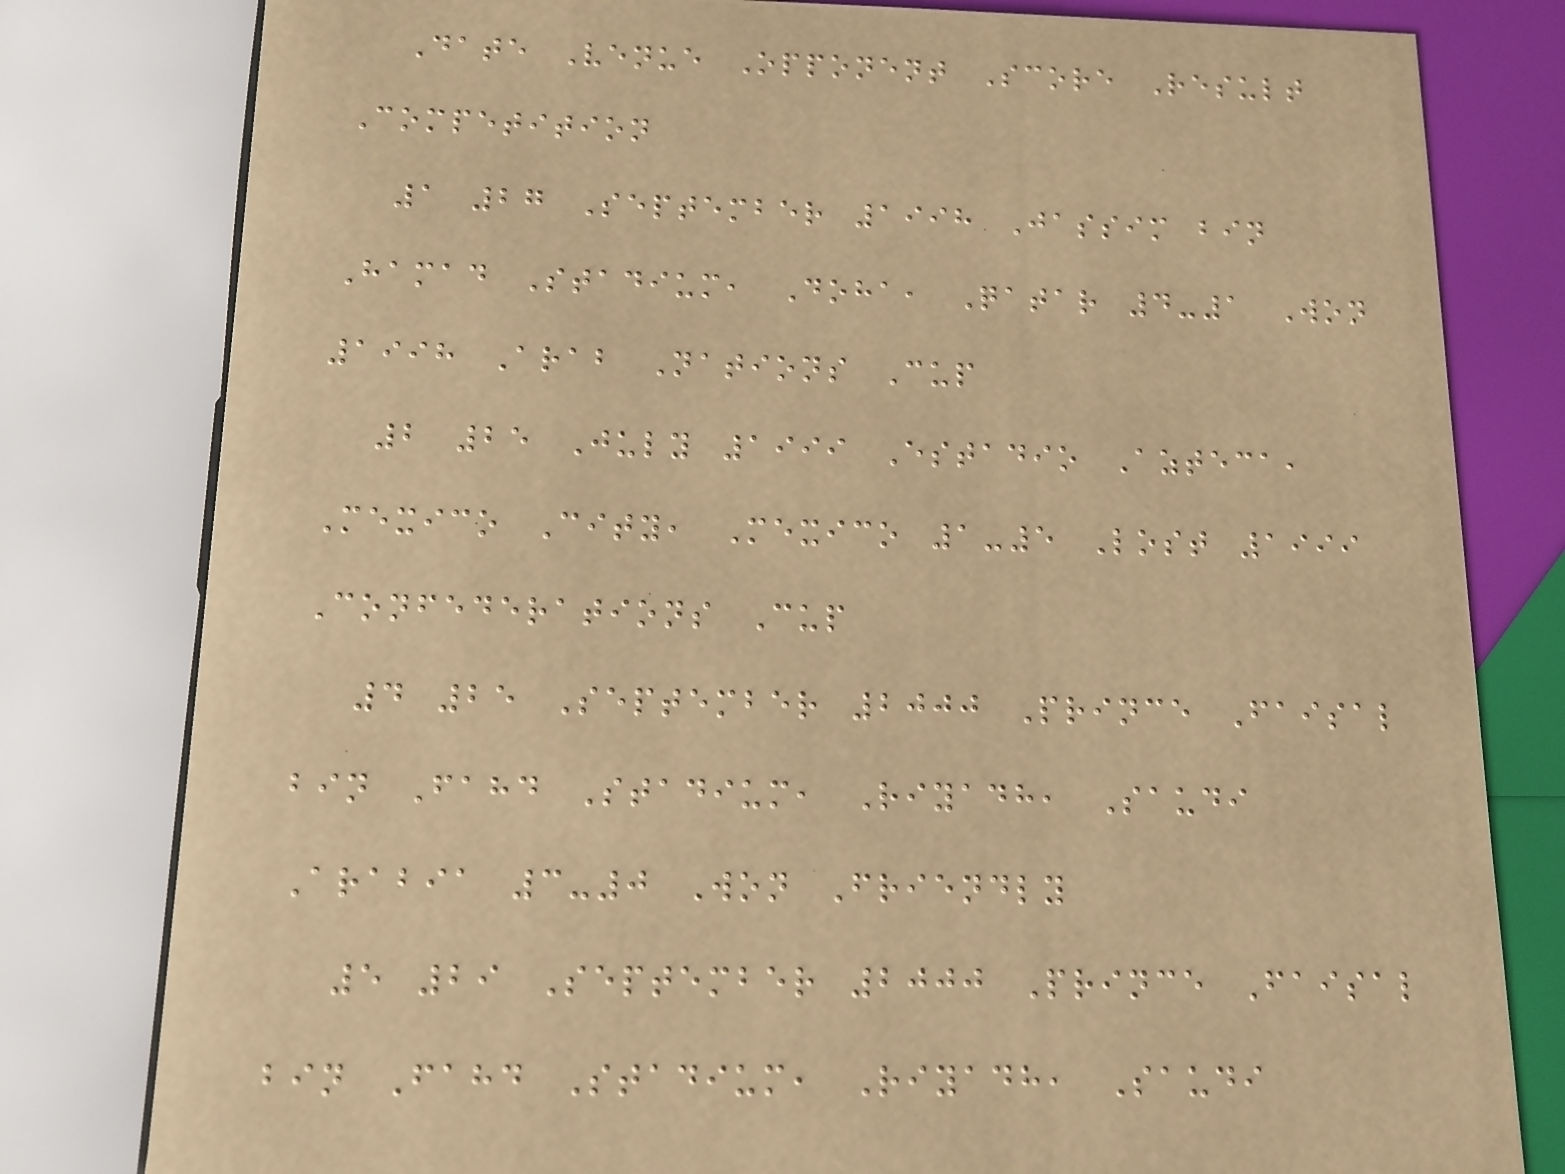Date Venue Opponent Score Result
Competition
1 27 September 1998 Jassim bin
Hamad Stadium, Doha, Qatar 4-1 Won
1998 Arab Nations Cup
2 25 July 1999 Estadio Azteca,
Mexico City, Mexico 1-5 Lost 1999
Confederations Cup
4 25 September 2000 Prince Faisal
bin Fahd Stadium, Riyadh, Saudi
Arabia 3-0 Won Friendly
5 29 September 2000 Prince Faisal
bin Fahd Stadium, Riyadh, Saudi
